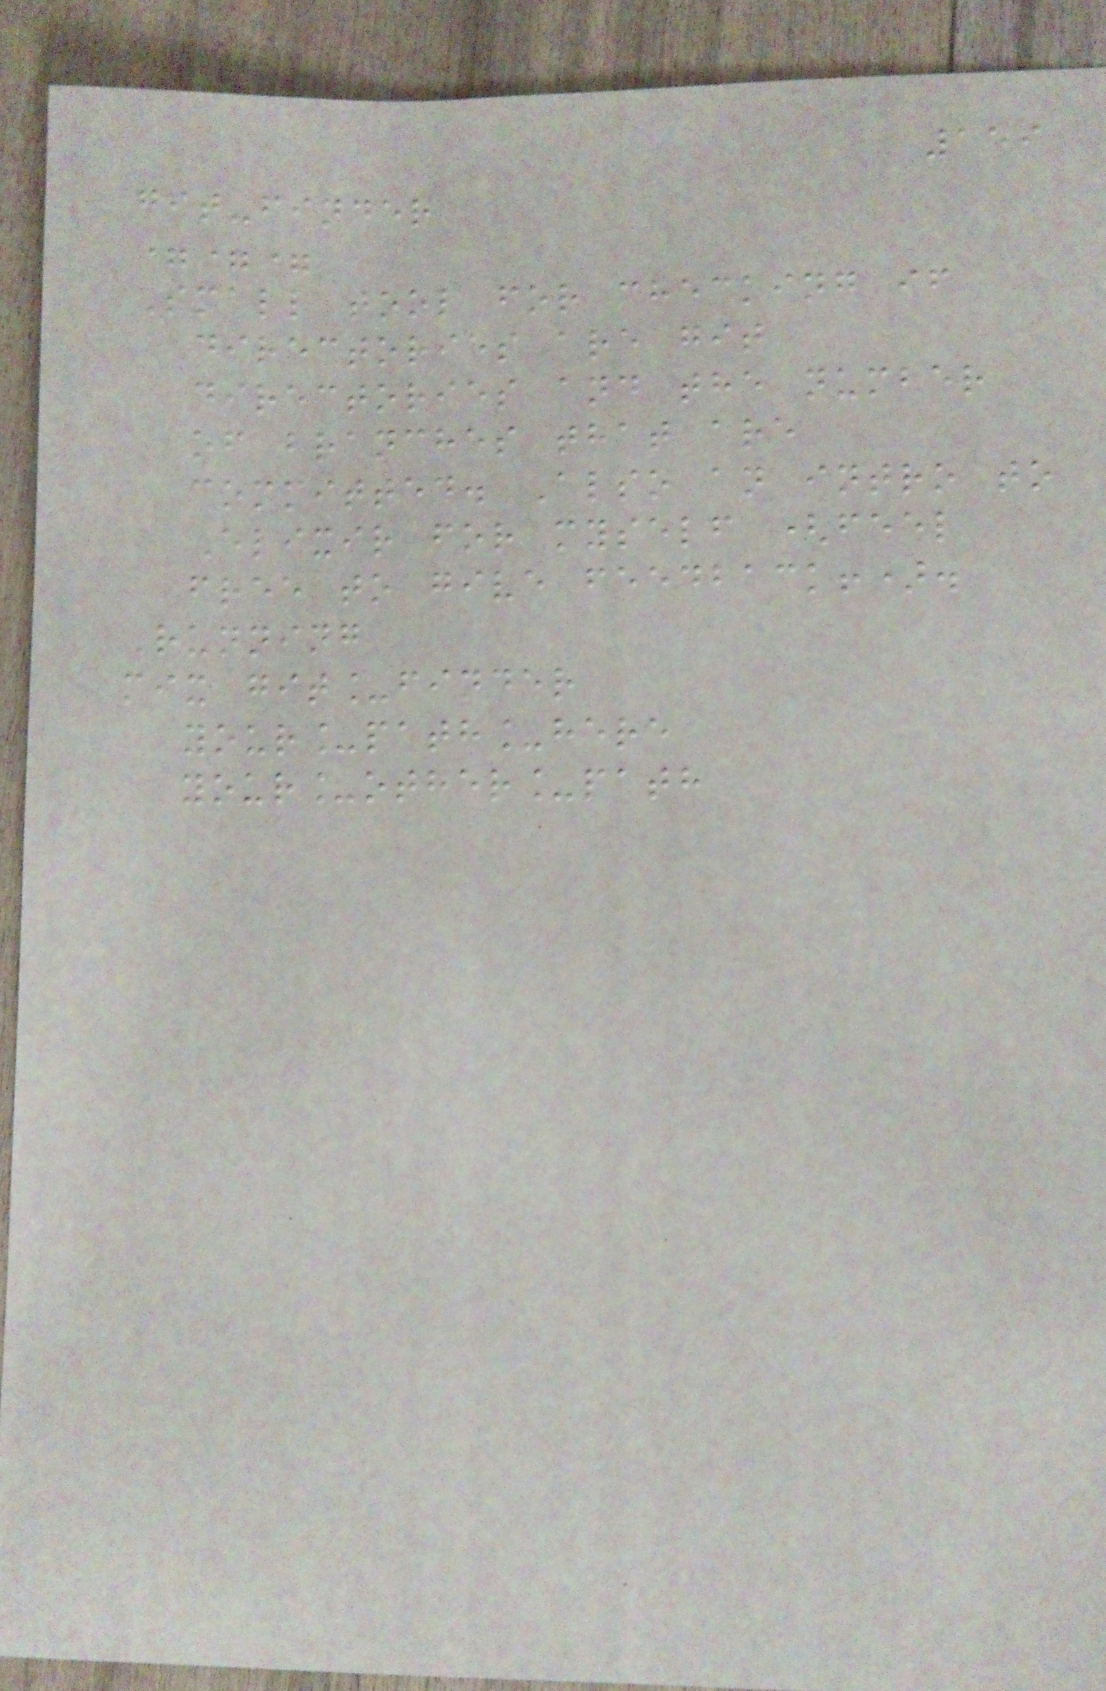159
git-finder
===
Small tool for checking if
directories are git
directories and the number
of branches that are
committed. Also an intro to
Elixir for myself (feel
free to give feedback!).
Running
mix git_finder
your_path_here
your_other_path
